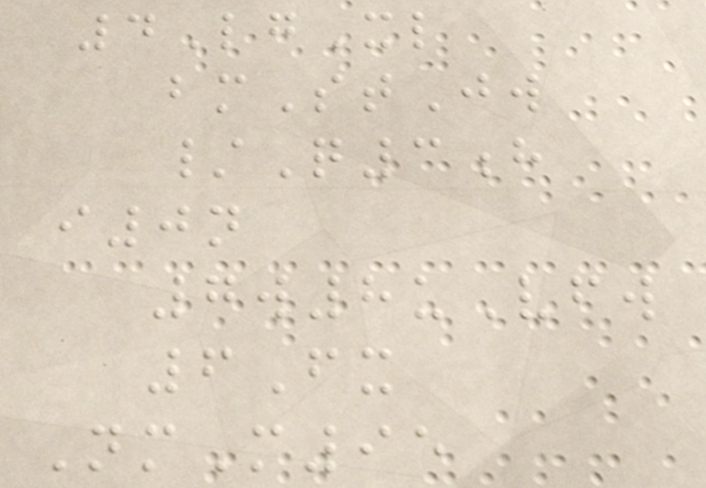4LgXl
bmStJw
/Q3h
i0n
7w8uVfw
6Fx
NmM95
